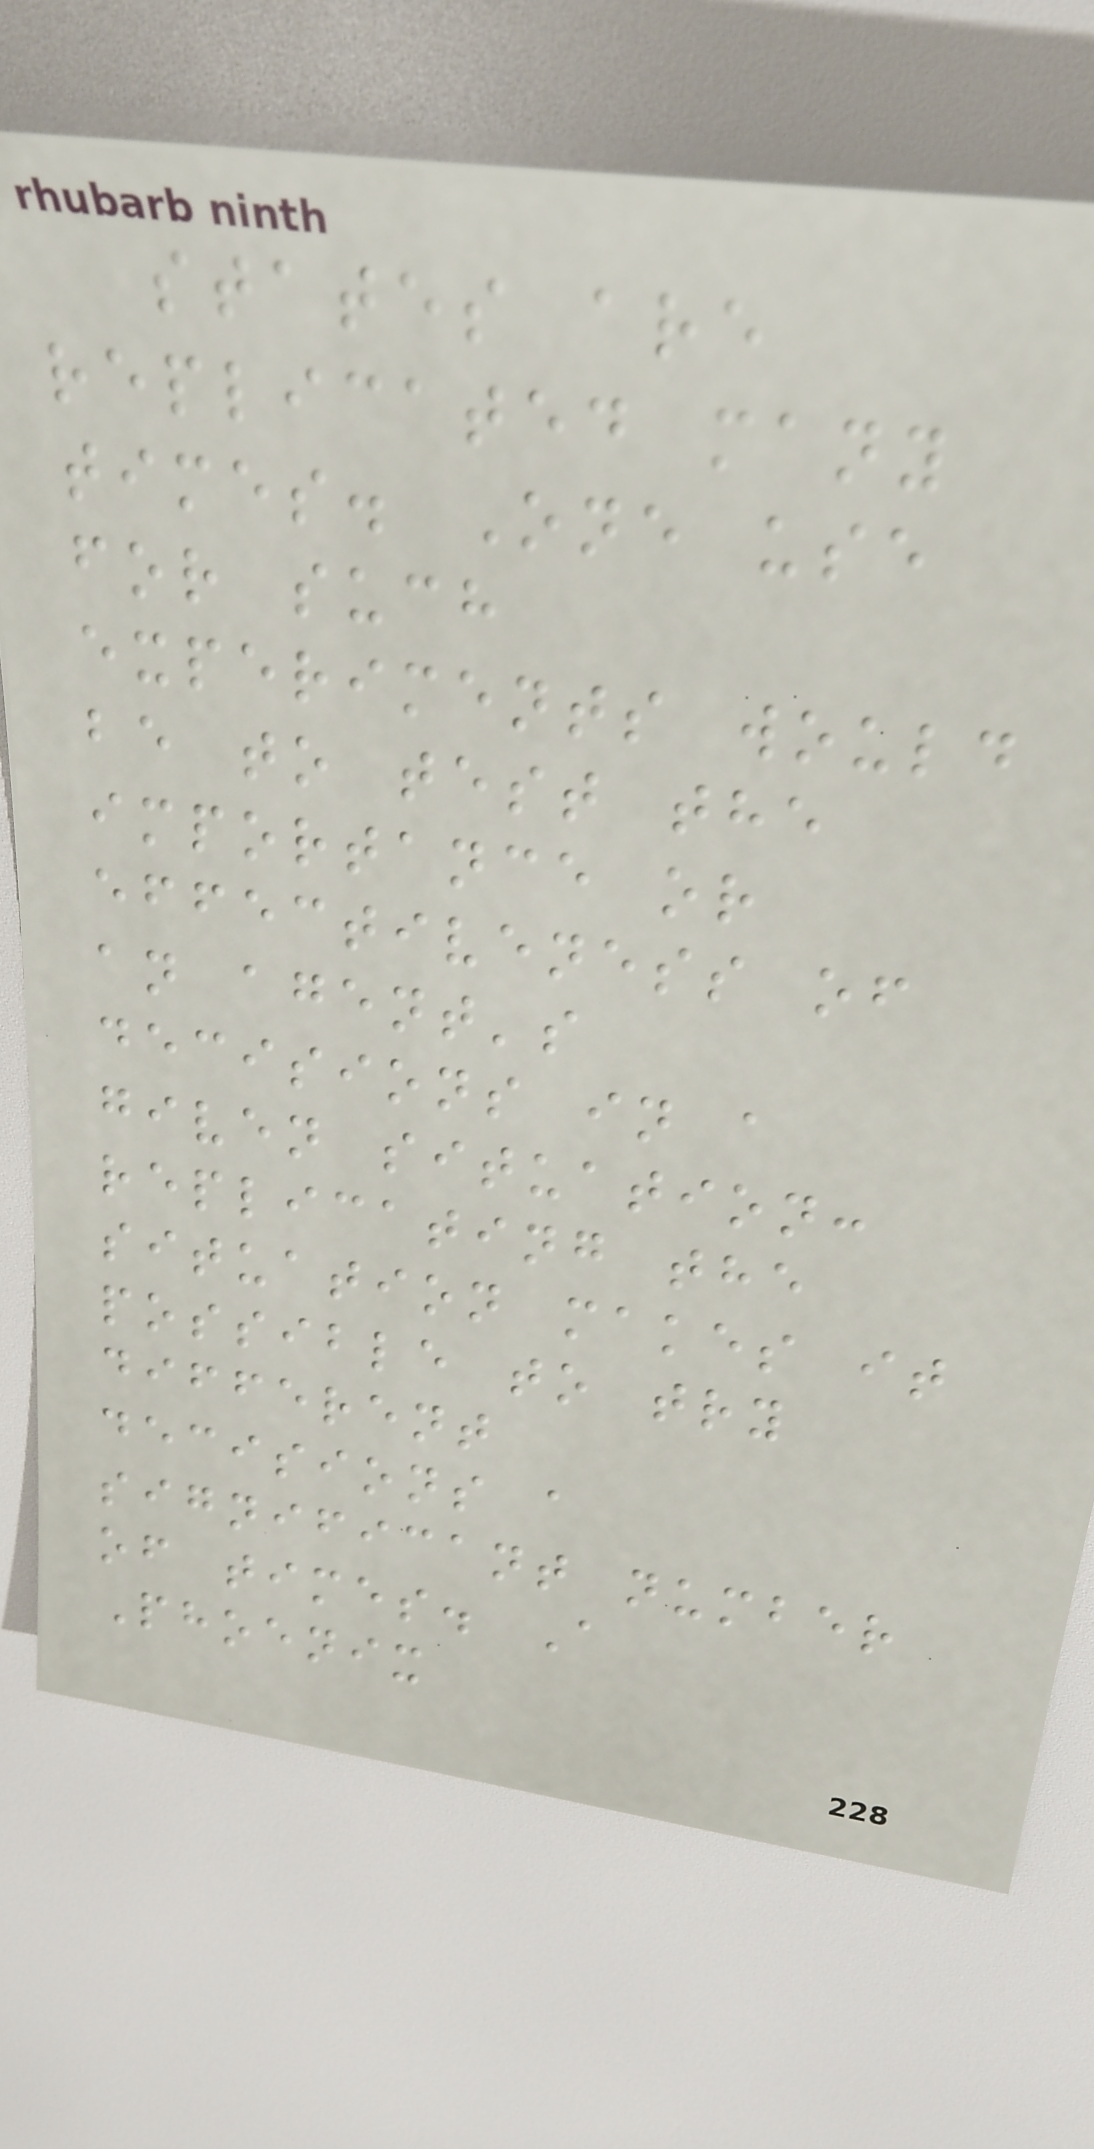states are
replicated many
times. One use
for such
experiments would
be to test the
importance or
effectiveness of
an agent's
decisions in a
given situation:
replicating the
situation makes it
possible to try
different
decisions a
significant number
of times. A
Phoenix
